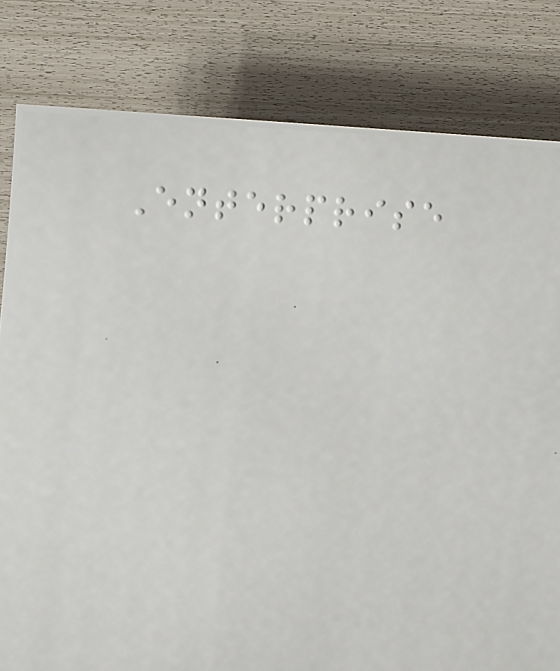Enterprise
